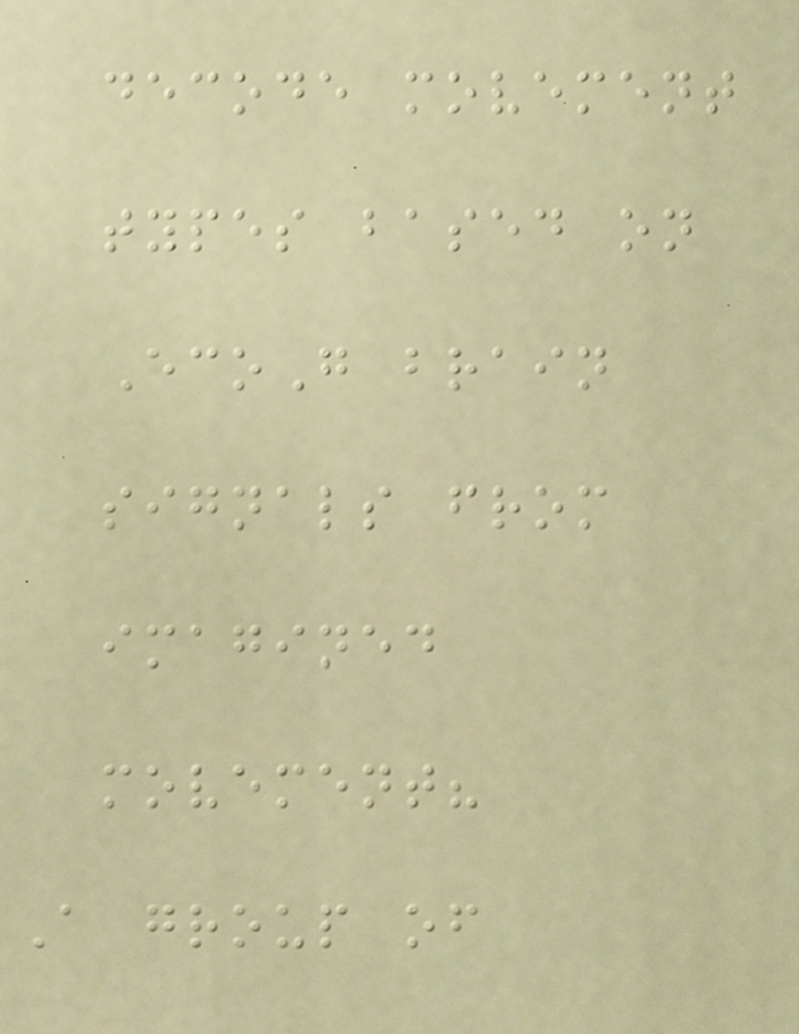decode movement
types based on
EcoG brain
signals from
imagined
movement?
A group of
